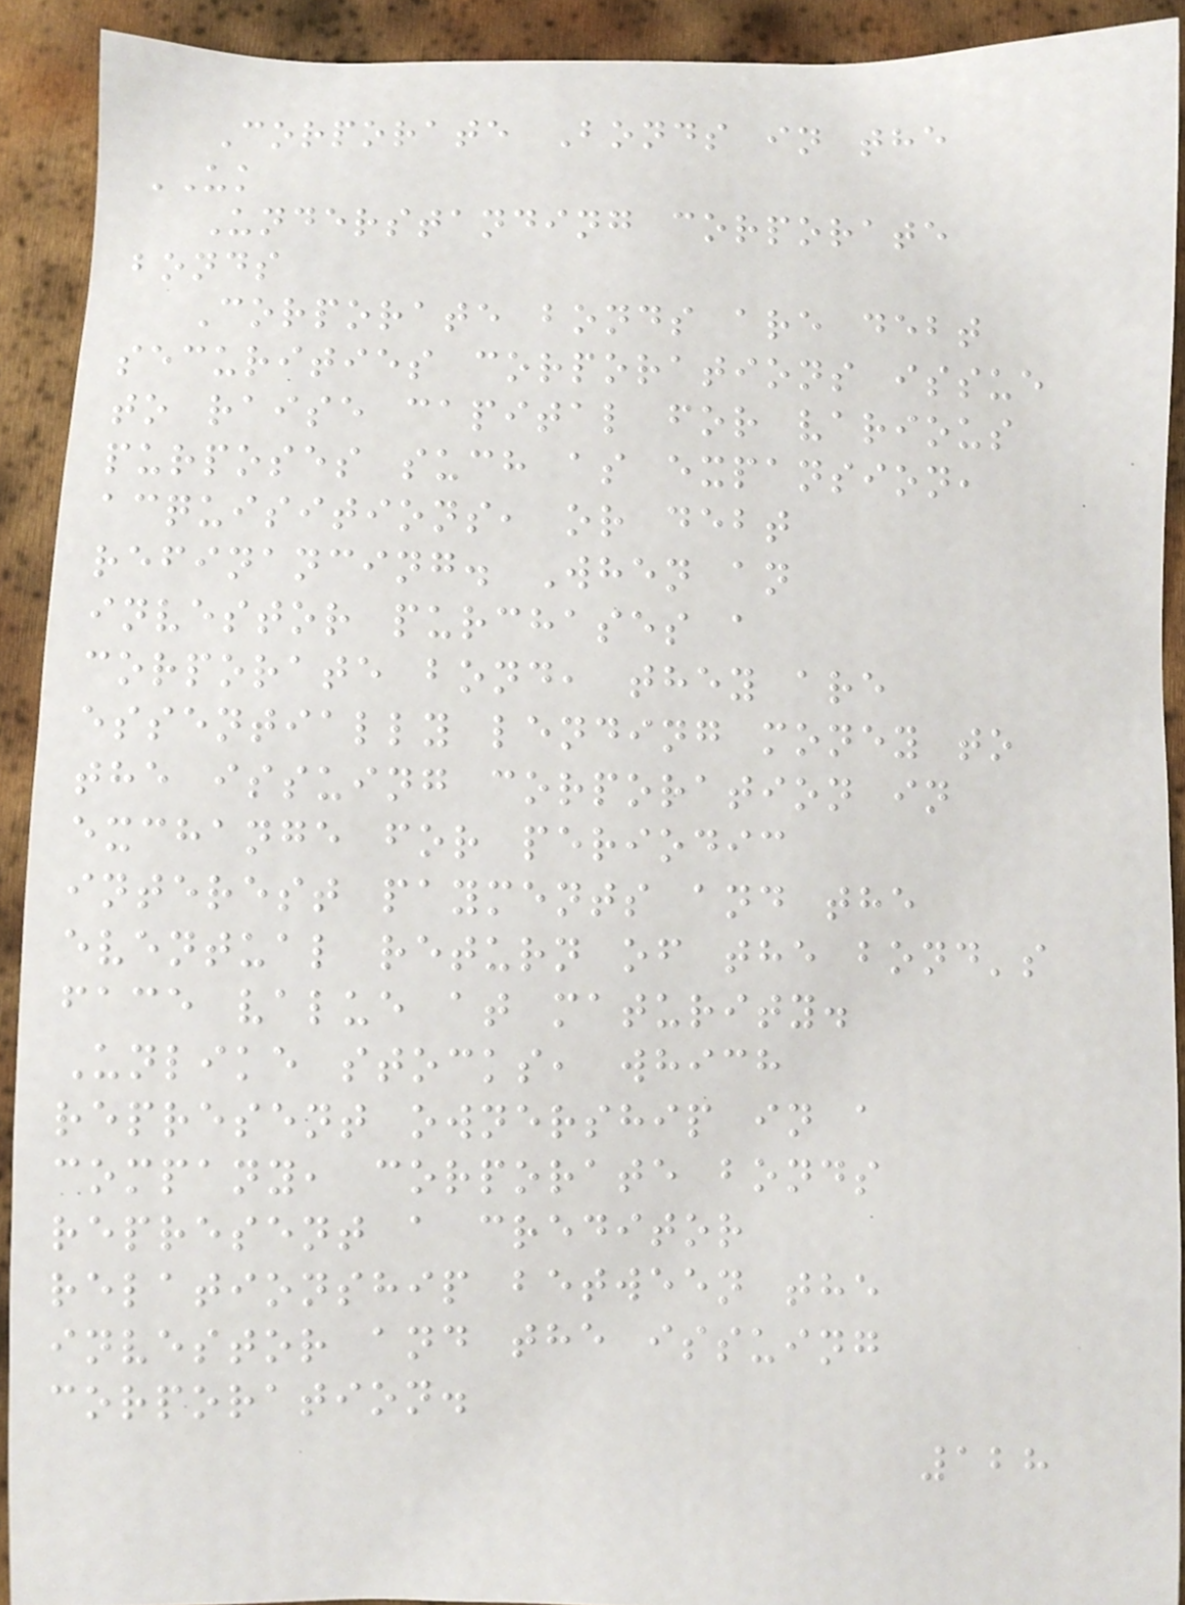Corporate Bonds in the
UK
Understanding corporate
bonds
Corporate bonds are debt
securities corporations issue
to raise capital for various
purposes such as expansion,
acquisitions, or debt
refinancing. When an
investor purchases a
corporate bond, they are
essentially lending money to
the issuing corporation in
exchange for periodic
interest payments and the
eventual return of the bond's
face value at maturity.
Unlike stocks, which
represent ownership in a
company, corporate bonds
represent a creditor
relationship between the
investor and the issuing
corporation.
128
